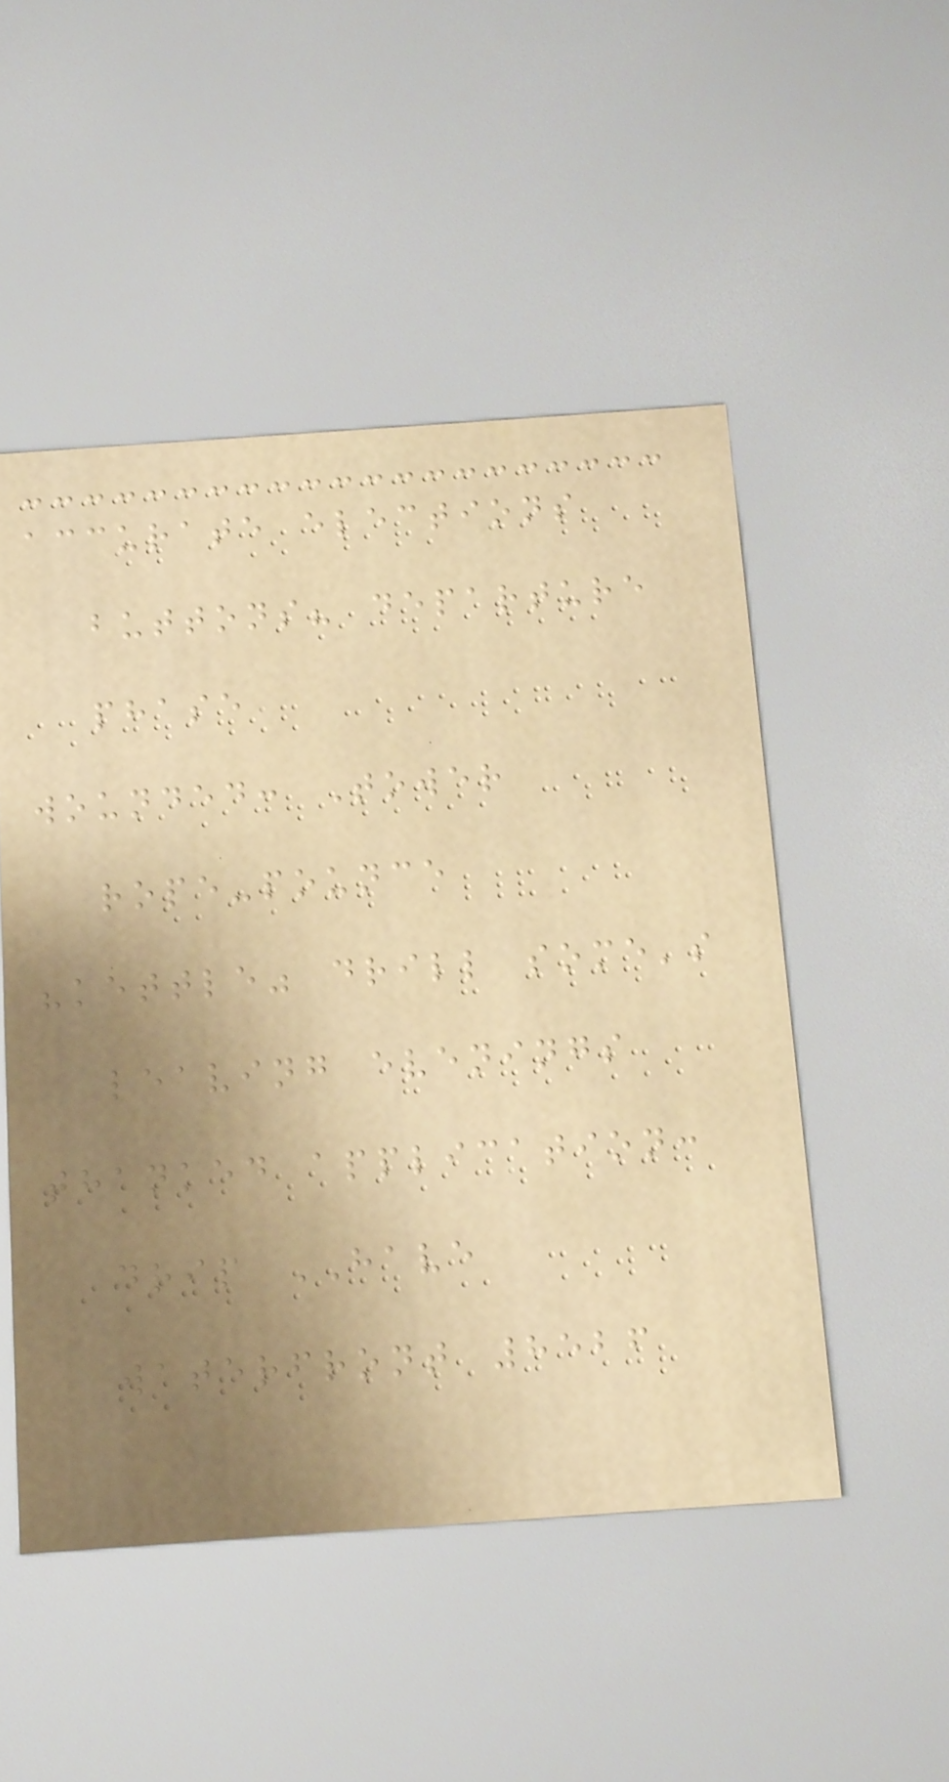accurate elections
buttons? departure
phase
wounded: Tower
rope-pounce
"kettle" drill some's
leaving evenings
thanked application:
drip HAVE
waterfront 8526
